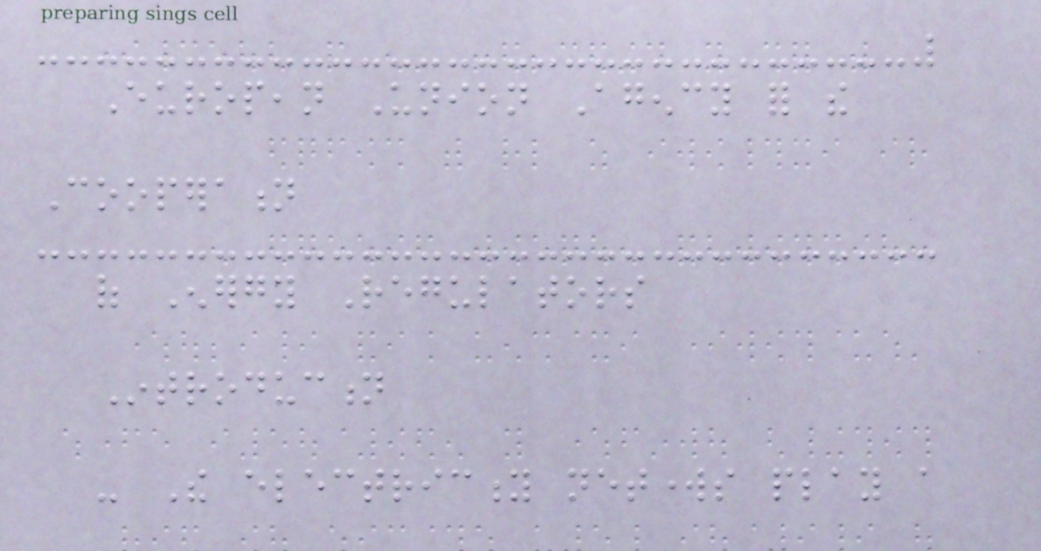European Union Agency for the
Cooperation
of Energy Regulators
Introduction
- The electricity networks play a
